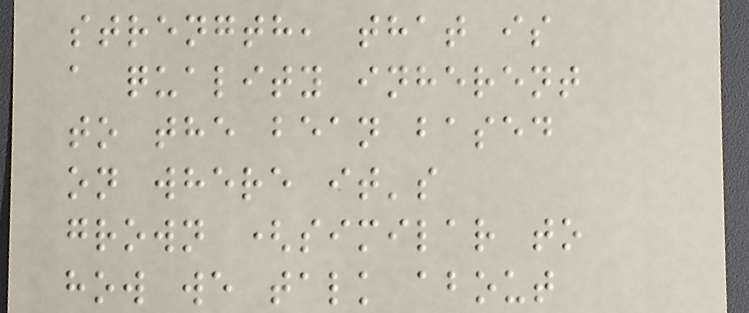strength, that is
a quality inherent
to the bean based
on where it's
grown (similar to
how we talk about
